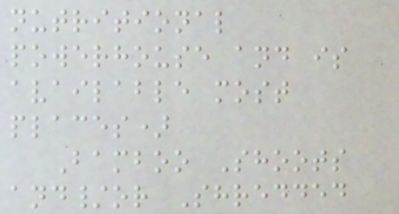nutritional
powerhouse and is
available most
places)
Bamboo Shoots
and/or Shredded
